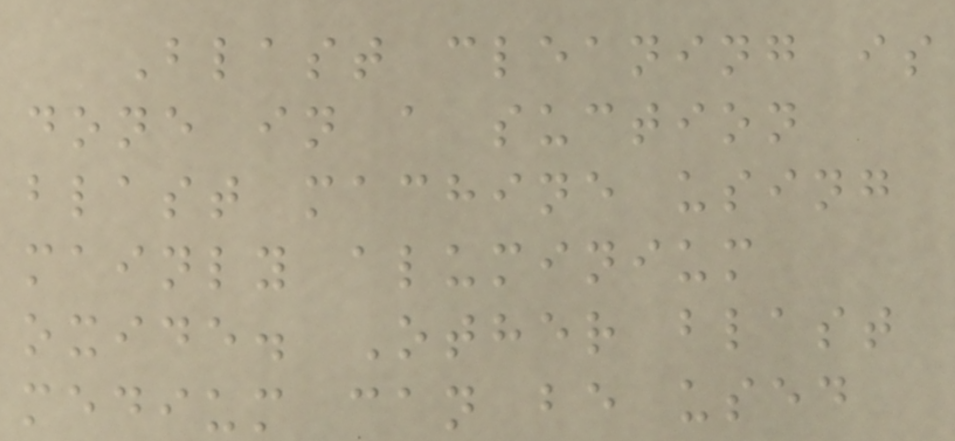Blast cleaning is
done in a suction
blast machine using
mainly aluminium
oxide. Other blast
medium can be used
